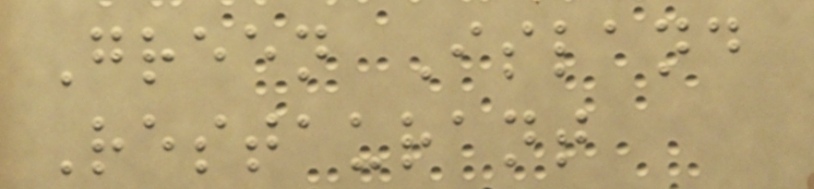Green Island
Restaurant
